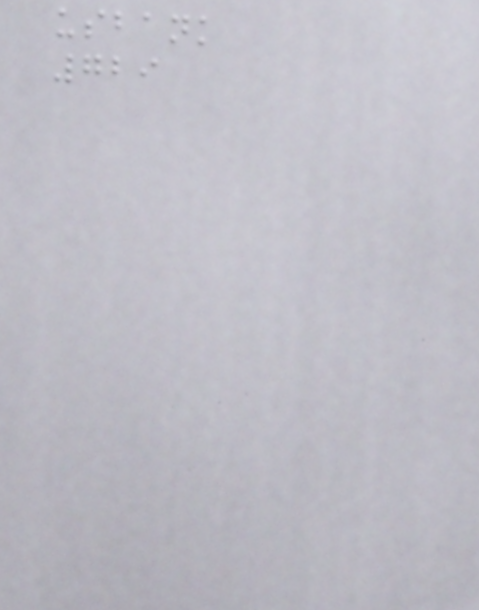usbank
729
